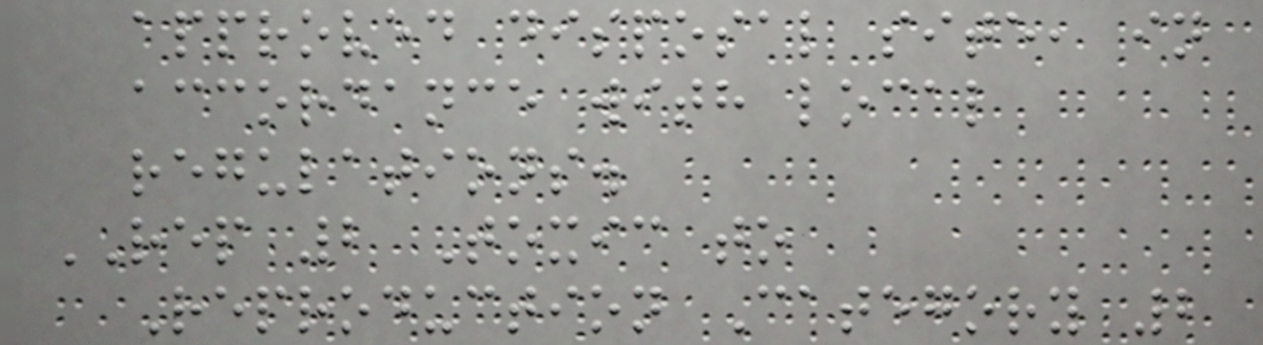approved disposal site, in
accordance with local
regulations.
REP 2 Toxic to
Reproduction Category 2
